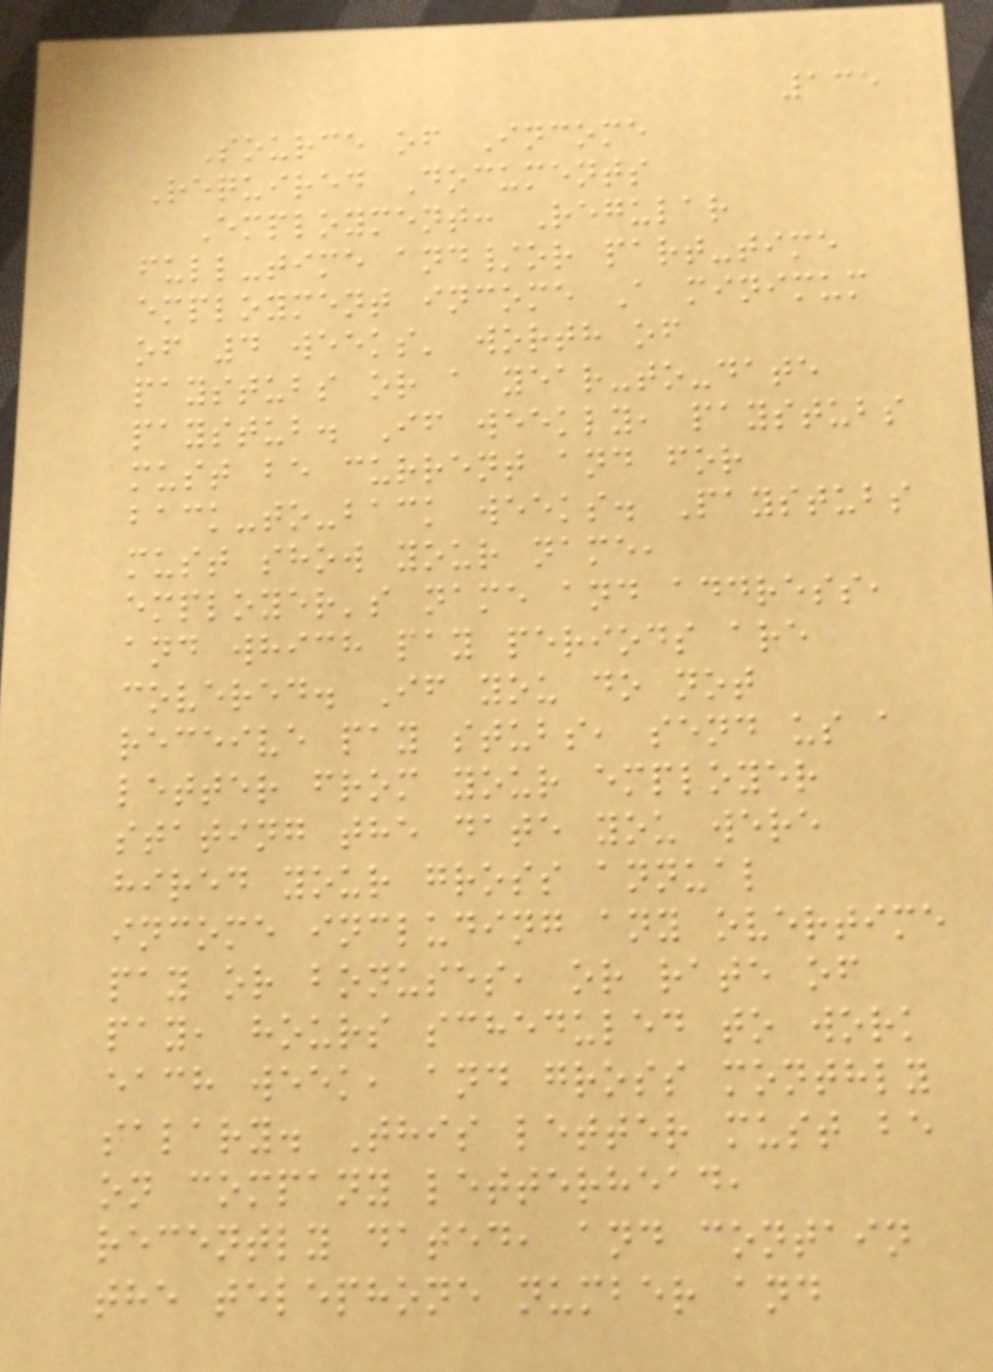135
Source of Income
Required Documents
Employment: Regular
full-time and/or part-time
employment income A minimum
of 4 weeks' worth of
paystubs or a year-to-date
paystub. If weekly, paystubs
must be current and for
back-to-back weeks. Paystubs
must show your name,
employer's name and address,
and which pay periods are
covered. If you do not
receive pay stubs, send us a
letter from your employer
stating the date you were
hired your gross annual
income including any overtime
pay or bonuses, or rate of
pay, hours scheduled to work
each week, and gross monthly
salary. This letter must be
on company letterhead,
recently dated, and contain
the telephone number and
